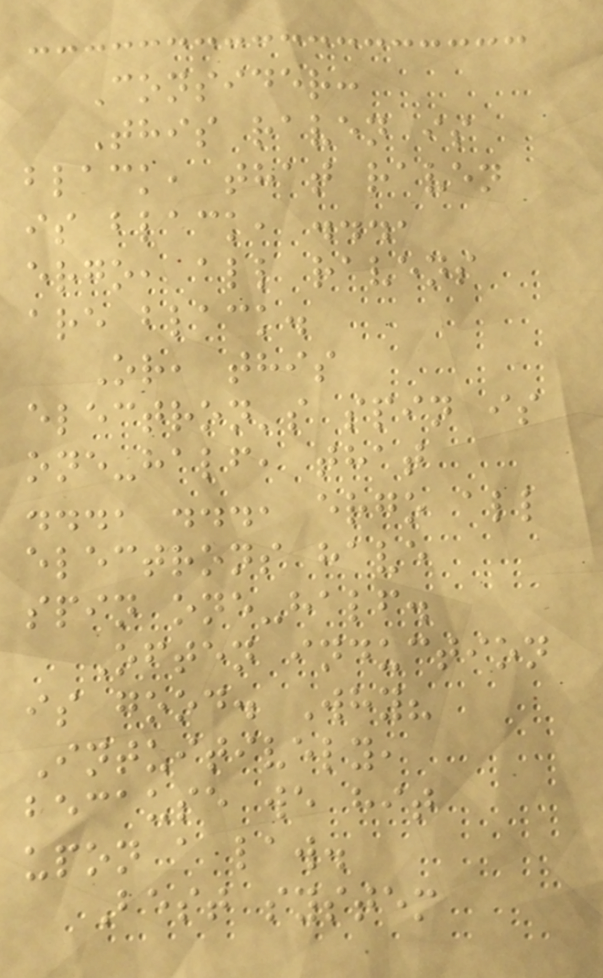Consider:
This raven is
black, that raven
is black, ...,
ergo, all ravens
are black.
Or, this
electron's spin is
one-half, that
..., ..., ergo all
electrons have
spin one-half.
Often induction
is good. Why?
Intuitively,
because we hit
upon a law.
Best system
